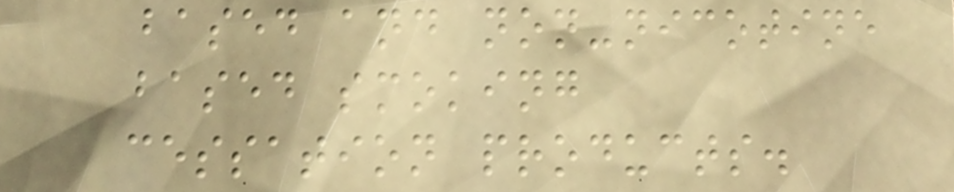based and non-nicotine
based smoking
cessation products.
